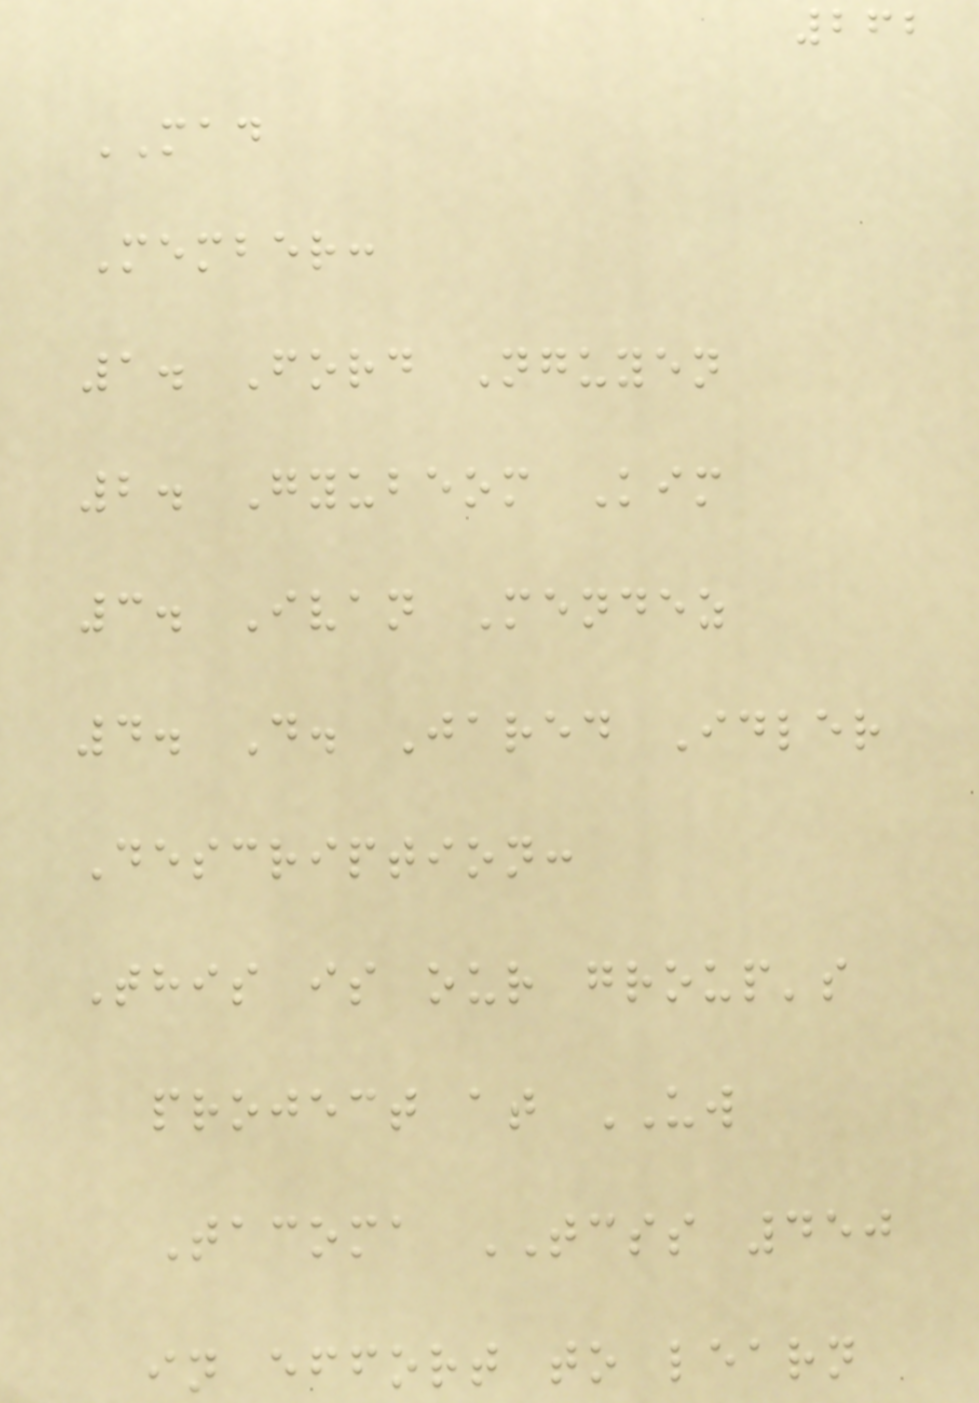262
MAD
Member:
1. Ford Nguyen
2. Gyubeom Kim
3. Ivan Mendez
4. D. Jared Idler
Description:
This is our group's
project at UW
Tacoma TCSS 450
in effort to learn
